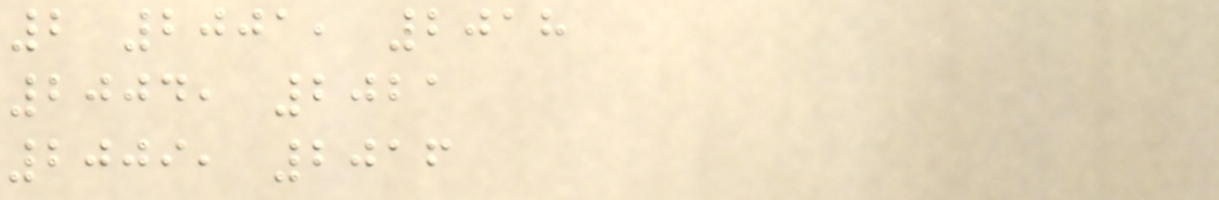2 2001, 2018
2004, 2021
2009, 2016
